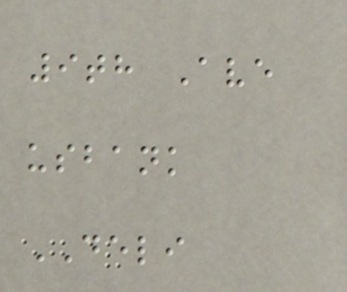9th Ave
usbank
DELI
